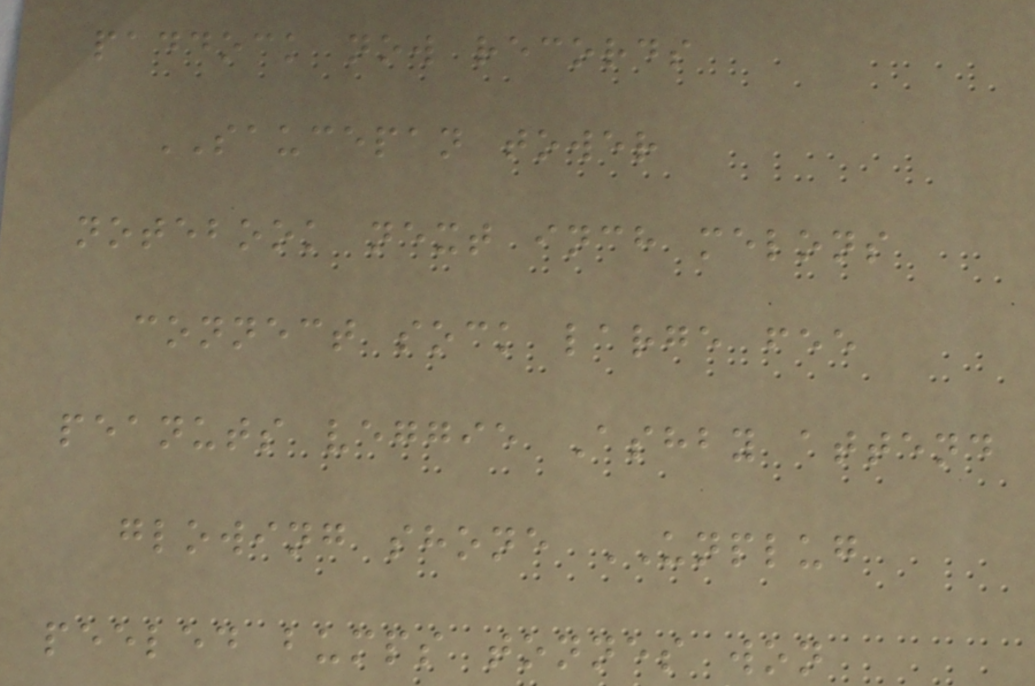paddock now records
SAUCEPAN tower
notebook next inch melons
connect sock large fee
peanuts veggie Ashby attend
glowing shone UNPLUG
peeled bumps tonnes won
